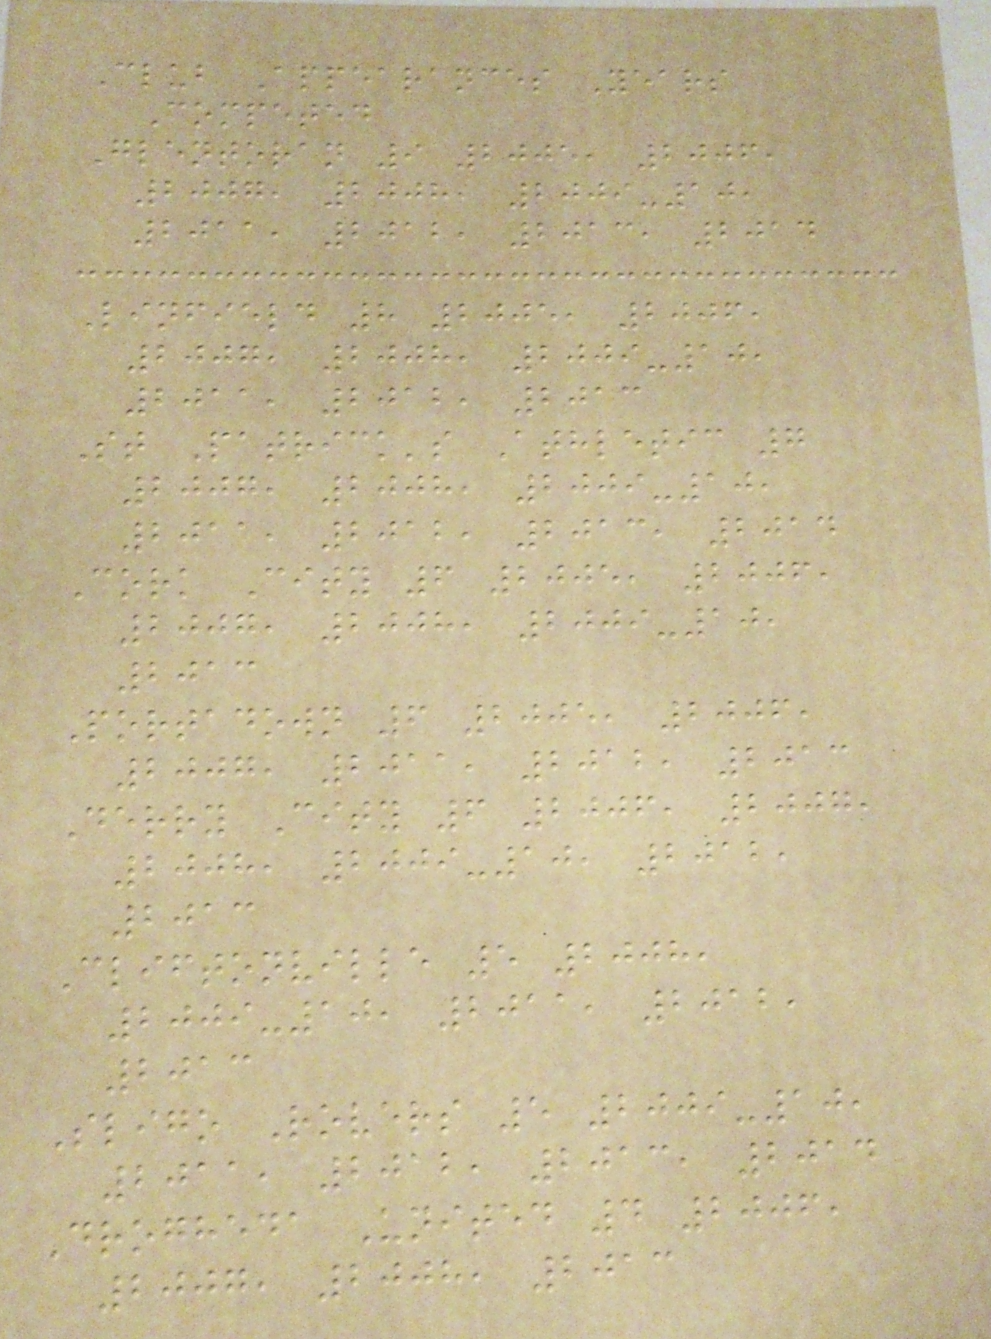Club Appearances Years
Competed
Glentoran 9 2005, 2006,
2007, 2008, 2009-10,
2011, 2012, 2013, 2014
Linfield 8 2005, 2006,
2007, 2008, 2009-10,
2011, 2012, 2013
St Patrick's Athletic 7
2007, 2008, 2009-10,
2011, 2012, 2013, 2014
Cork City 6 2005, 2006,
2007, 2008, 2009-10,
2013
Portadown 6 2005, 2006,
2007, 2011, 2012, 2013
Derry City 6 2006, 2007,
2008, 2009-10, 2012,
2013
Cliftonville 5 2008,
2009-10, 2011, 2012,
2013
Sligo Rovers 5 2009-10,
2011, 2012, 2013, 2014
Drogheda United 4 2006,
2007, 2008, 2013
